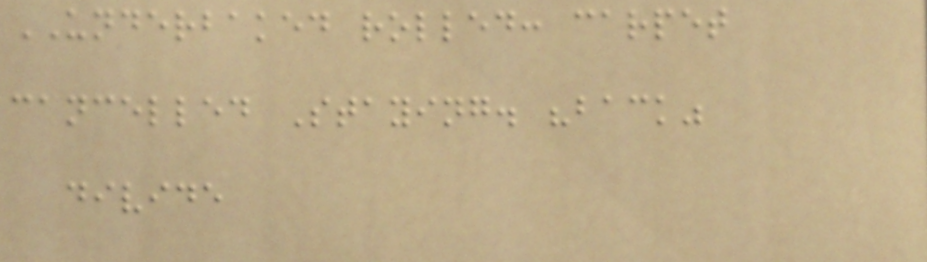UNDERBAKED rolled: carpet
cancelled Staying. "back"
divide
